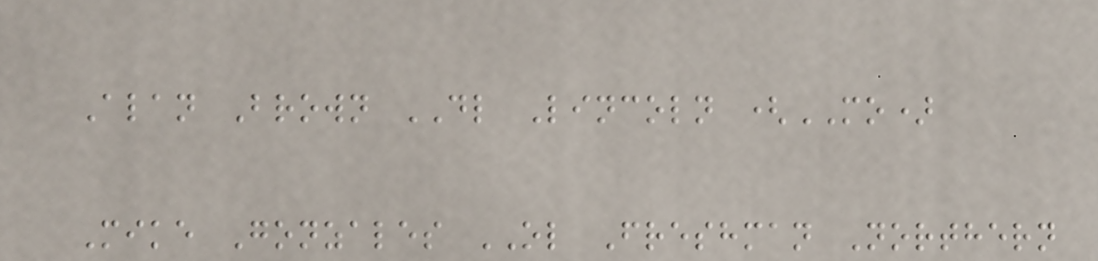Alan Brown DL Lincoln (MO)
Mike Gonzales OL Freshman Northern
